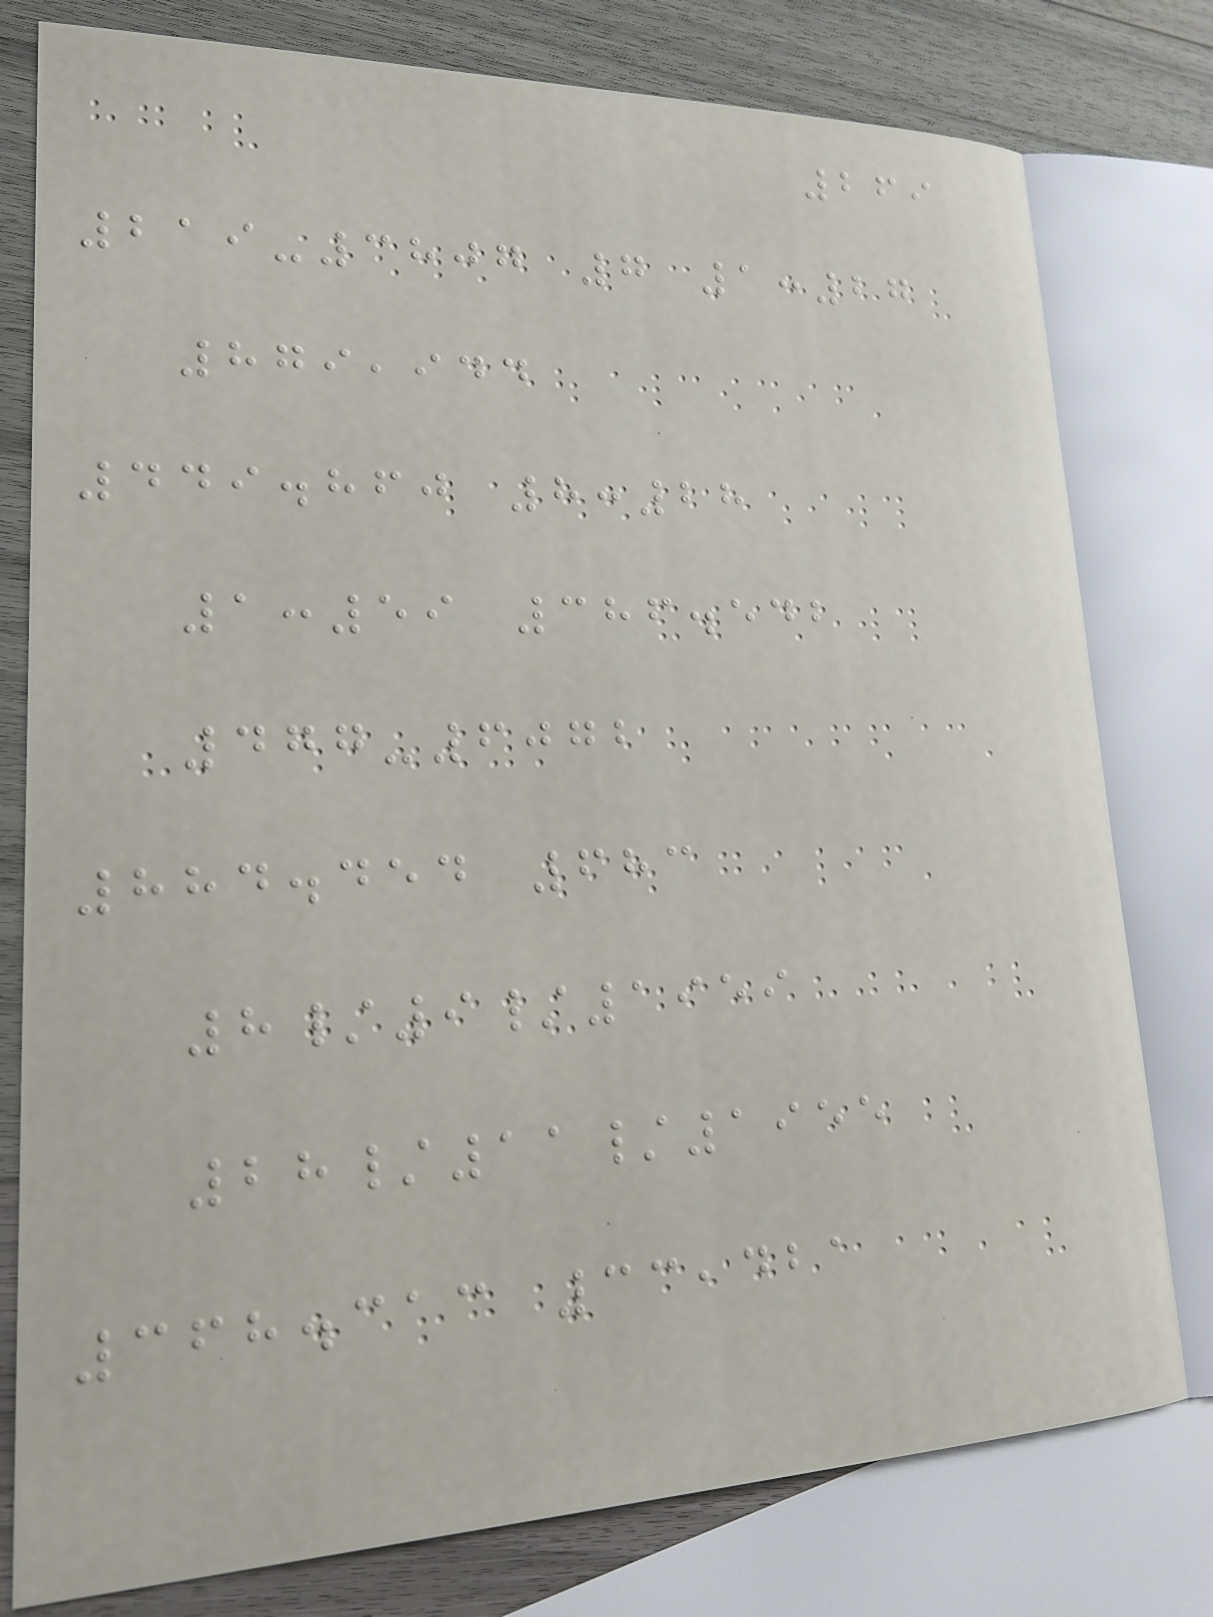269
219-3807 7 1:27
879,944
449.860 8:28
1:59 386.542
477-6072
884.454 683
8/9/1959
28/11/1955
368.313 33,421
